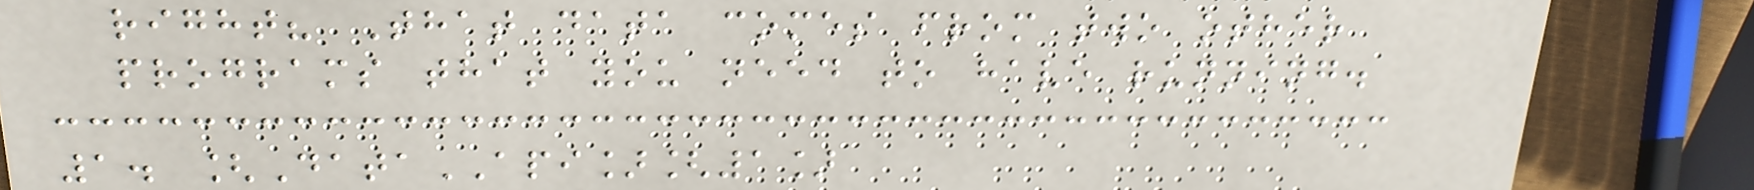right? That data comes from two other
programs that you need to have running.
1. [DataAPI][1]
